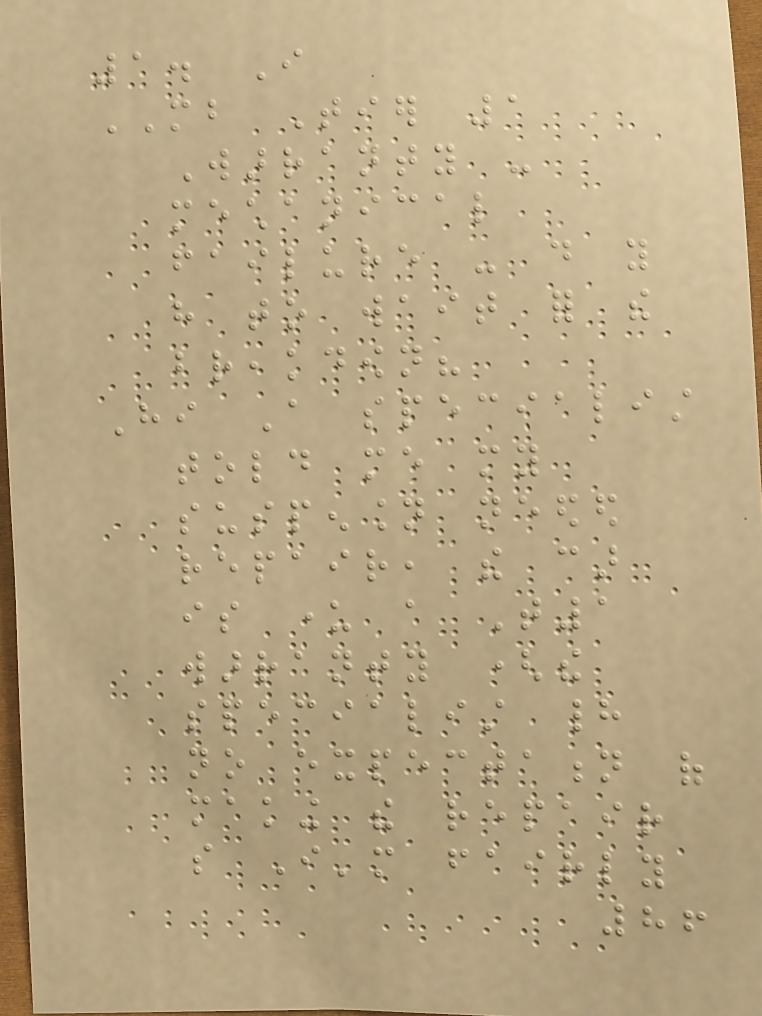1. I
MB Tier 1
Warranty -
mechanical
failure - do you
have to wait for the
breakdown?
Hi A specialist
told me my
suspension needed
repair, the car
is under a T1
warranty (the
specialist had
no expectation of
making the repair
so I'm fairly
86
